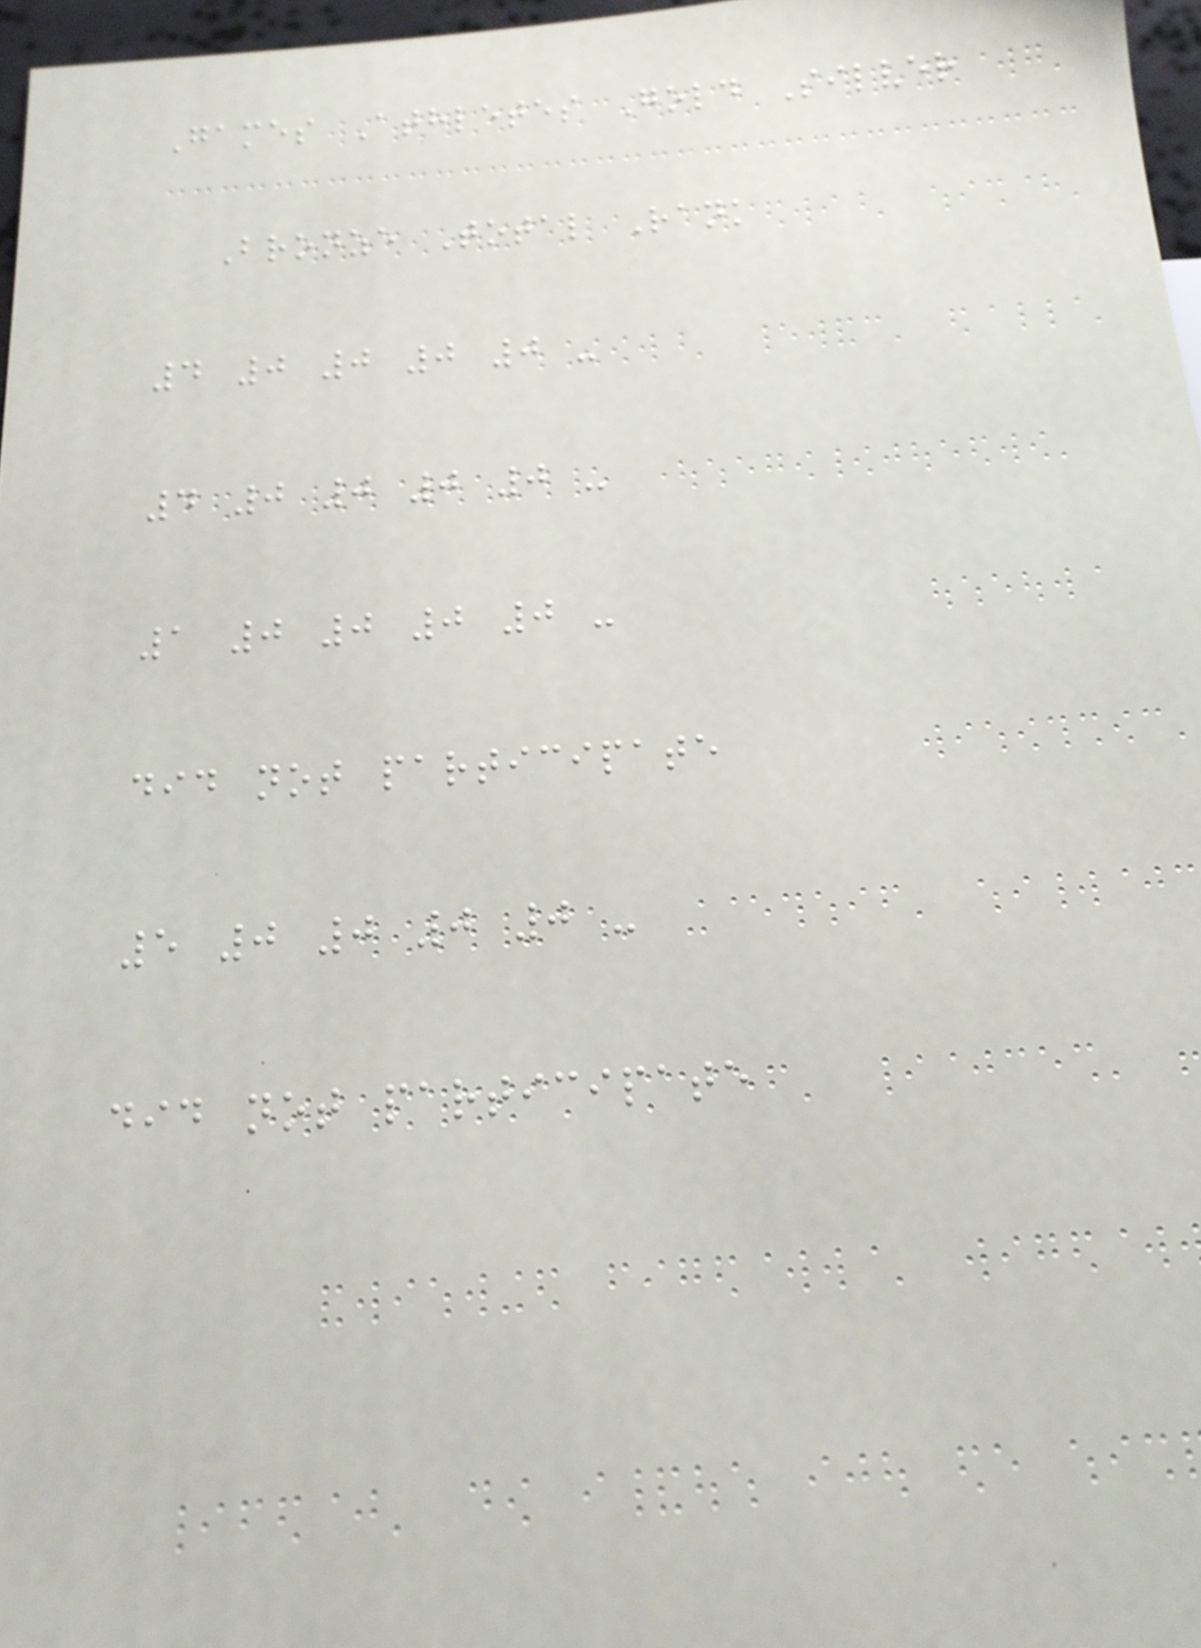Games Athletes Gold Silver
Bronze Total Rank
4 0 0 0 0 -
4 0 0 0 0 -
1 0 0 0 0 -
did not participate
5 0 0 0 0 -
did not participate
